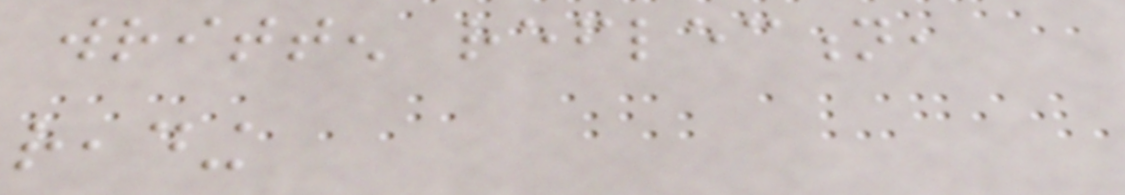written reflection,
reading
